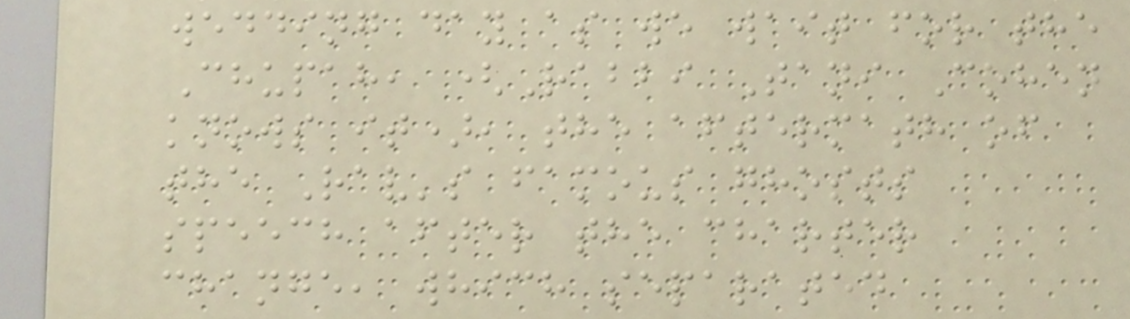wedding day as we wait for the
Chupah, (Rabbi Tani Cohen
knows it), the aftermath of
the Rav's famous ghosts
speech after the charter
change, which separated
